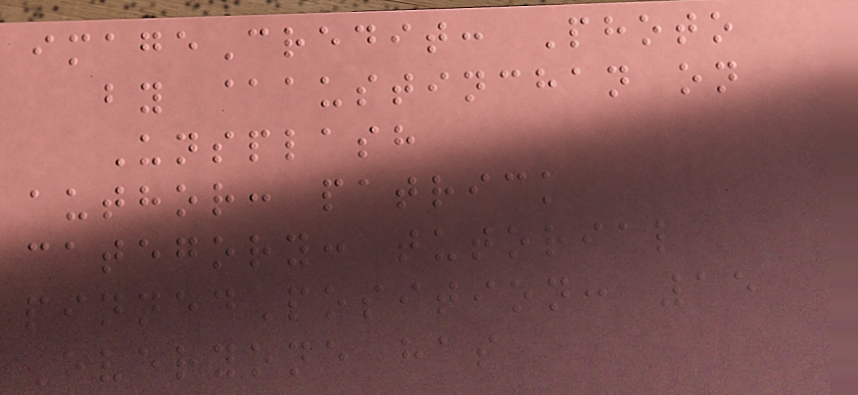imageCredit: Photo
by @austinchan on
Unsplash
author: patrick
category: tutorial
pinnedPosition: 15
Everyone has
